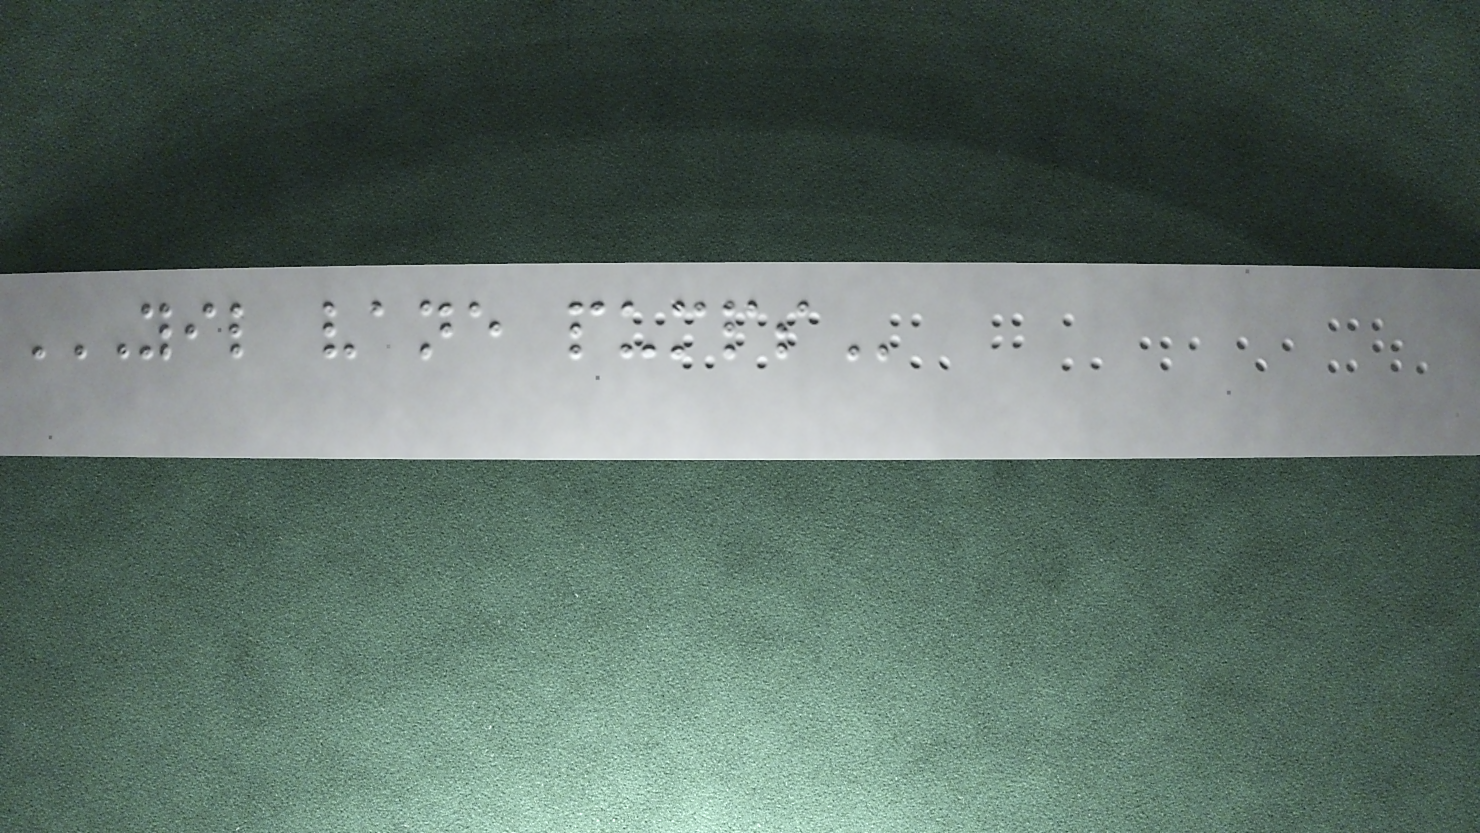YIL VANE PUMPS
